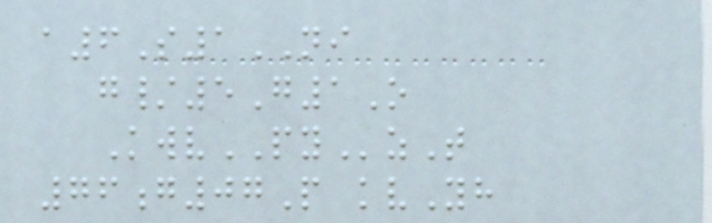a6S1NI
g/5G1O
KwvPYzT
76g07P kvYh
